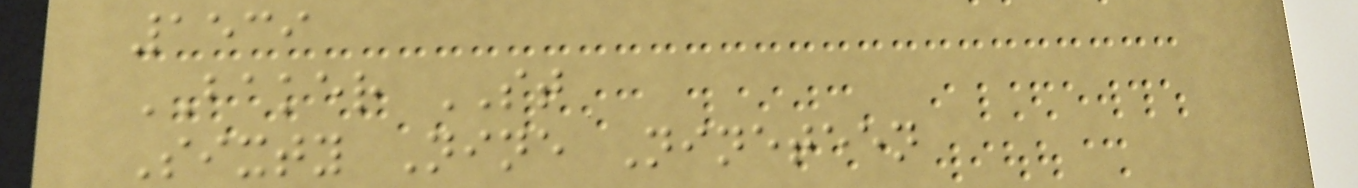1539
BAKER ST
Sixty Nine Nineteen
